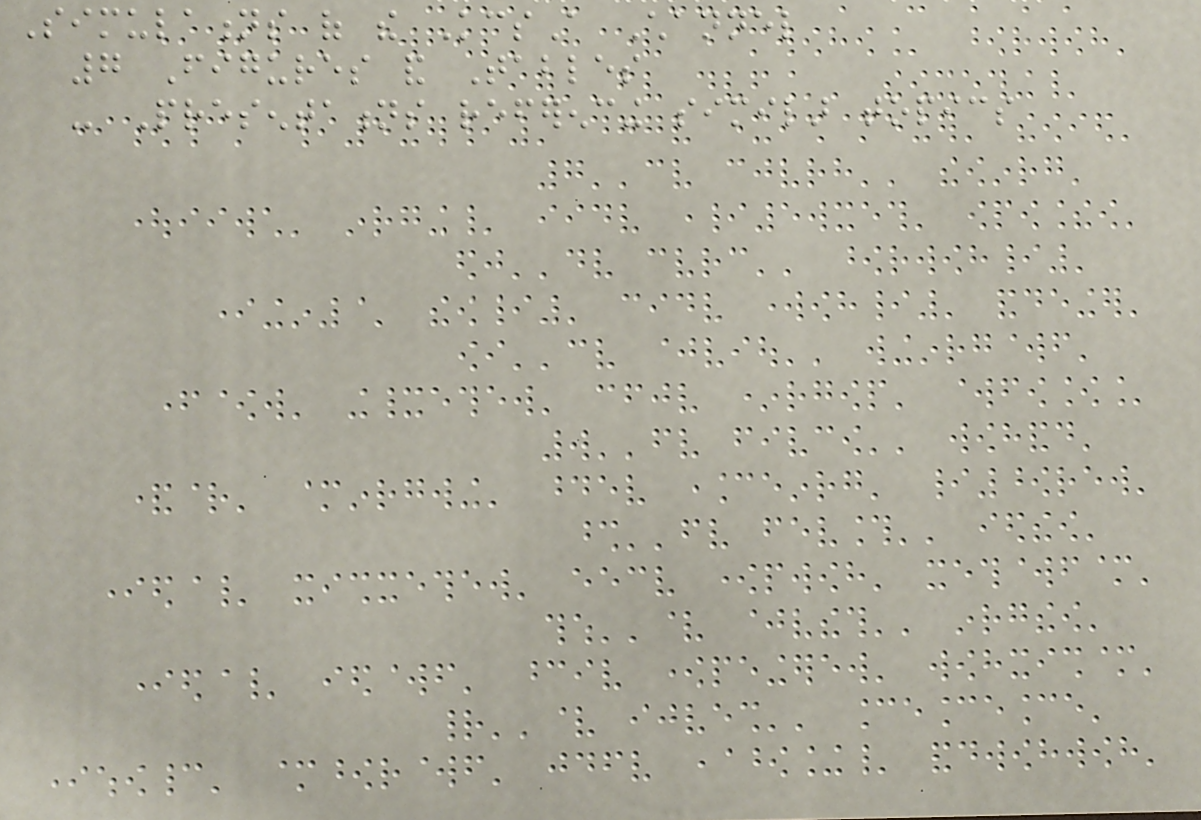Simulations of the KcsA Channel
7 Figures and Tables
- Presentations referencing similar topics
